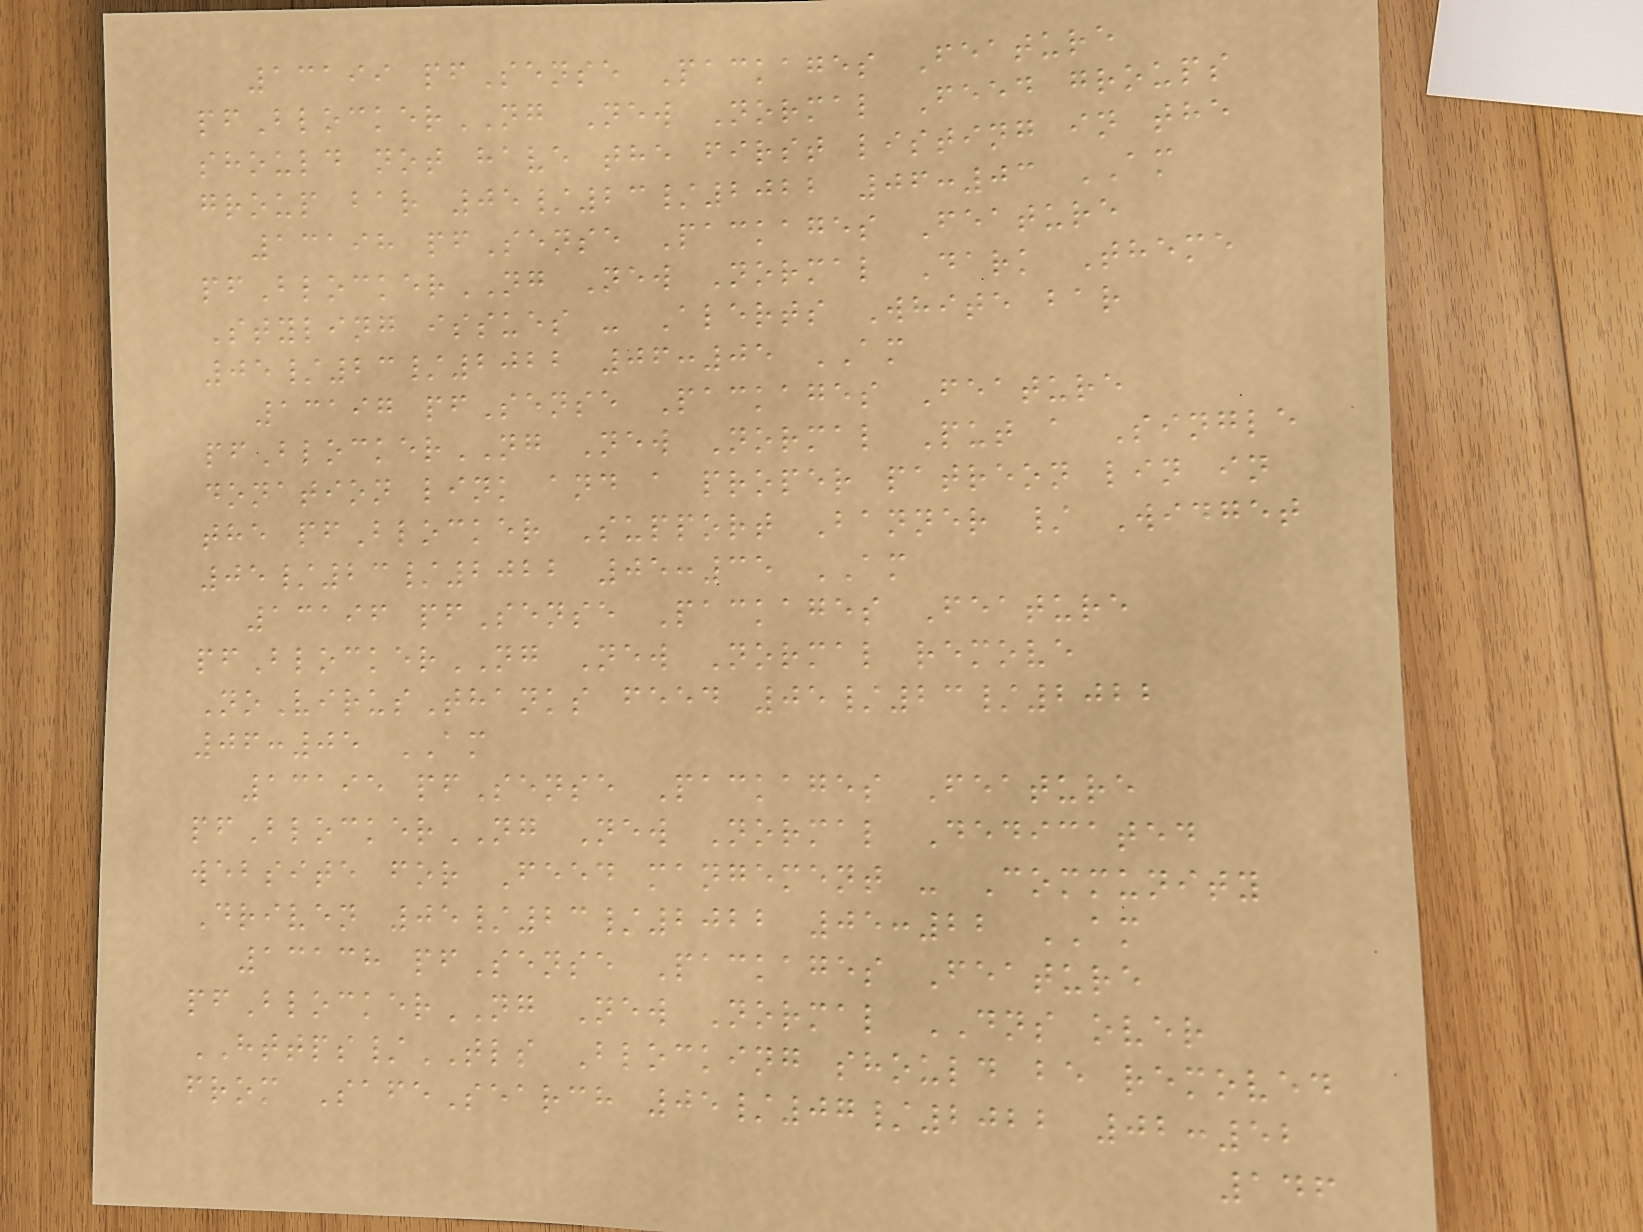13199 pfSense Packages Feature
pfBlockerNG New Normal Feed groups
should not have the first listing in the
group bar 05/23/2022 06:03 AM
13198 pfSense Packages Feature
pfBlockerNG New Normal Dark Theme
Styling issues - Alerts White bar
05/23/2022 06:05 AM
13197 pfSense Packages Feature
pfBlockerNG New Normal Put a Single
donation link and a proper patreon lin in
the pfBlocker Support Banner / Widget
05/23/2022 05:35 AM
13196 pfSense Packages Feature
pfBlockerNG New Normal remove
NoVirusThanks feed 05/23/2022
06:05 AM
13195 pfSense Packages Feature
pfBlockerNG New Normal Dedicated
website for Feed mangement - Community
Driven 05/23/2022 05:22 AM
13138 pfSense Packages Feature
pfBlockerNG New Normal DNS over
HTTPS/TLS Blocking should be removed
from SafeSearch 05/07/2022 02:52
146
